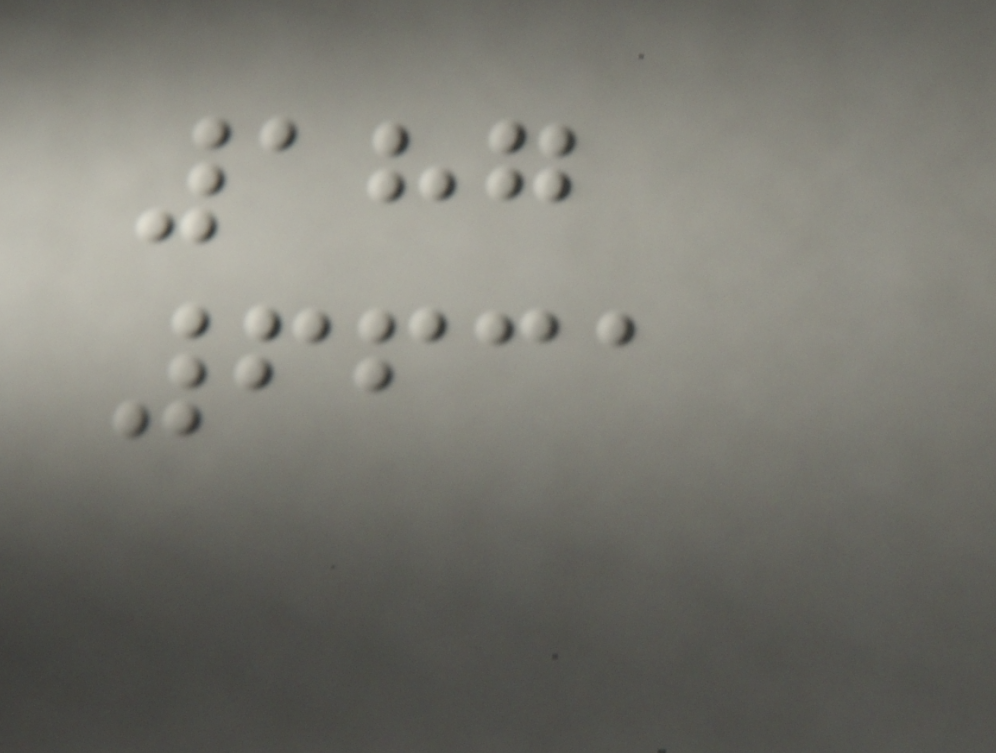187
6631
